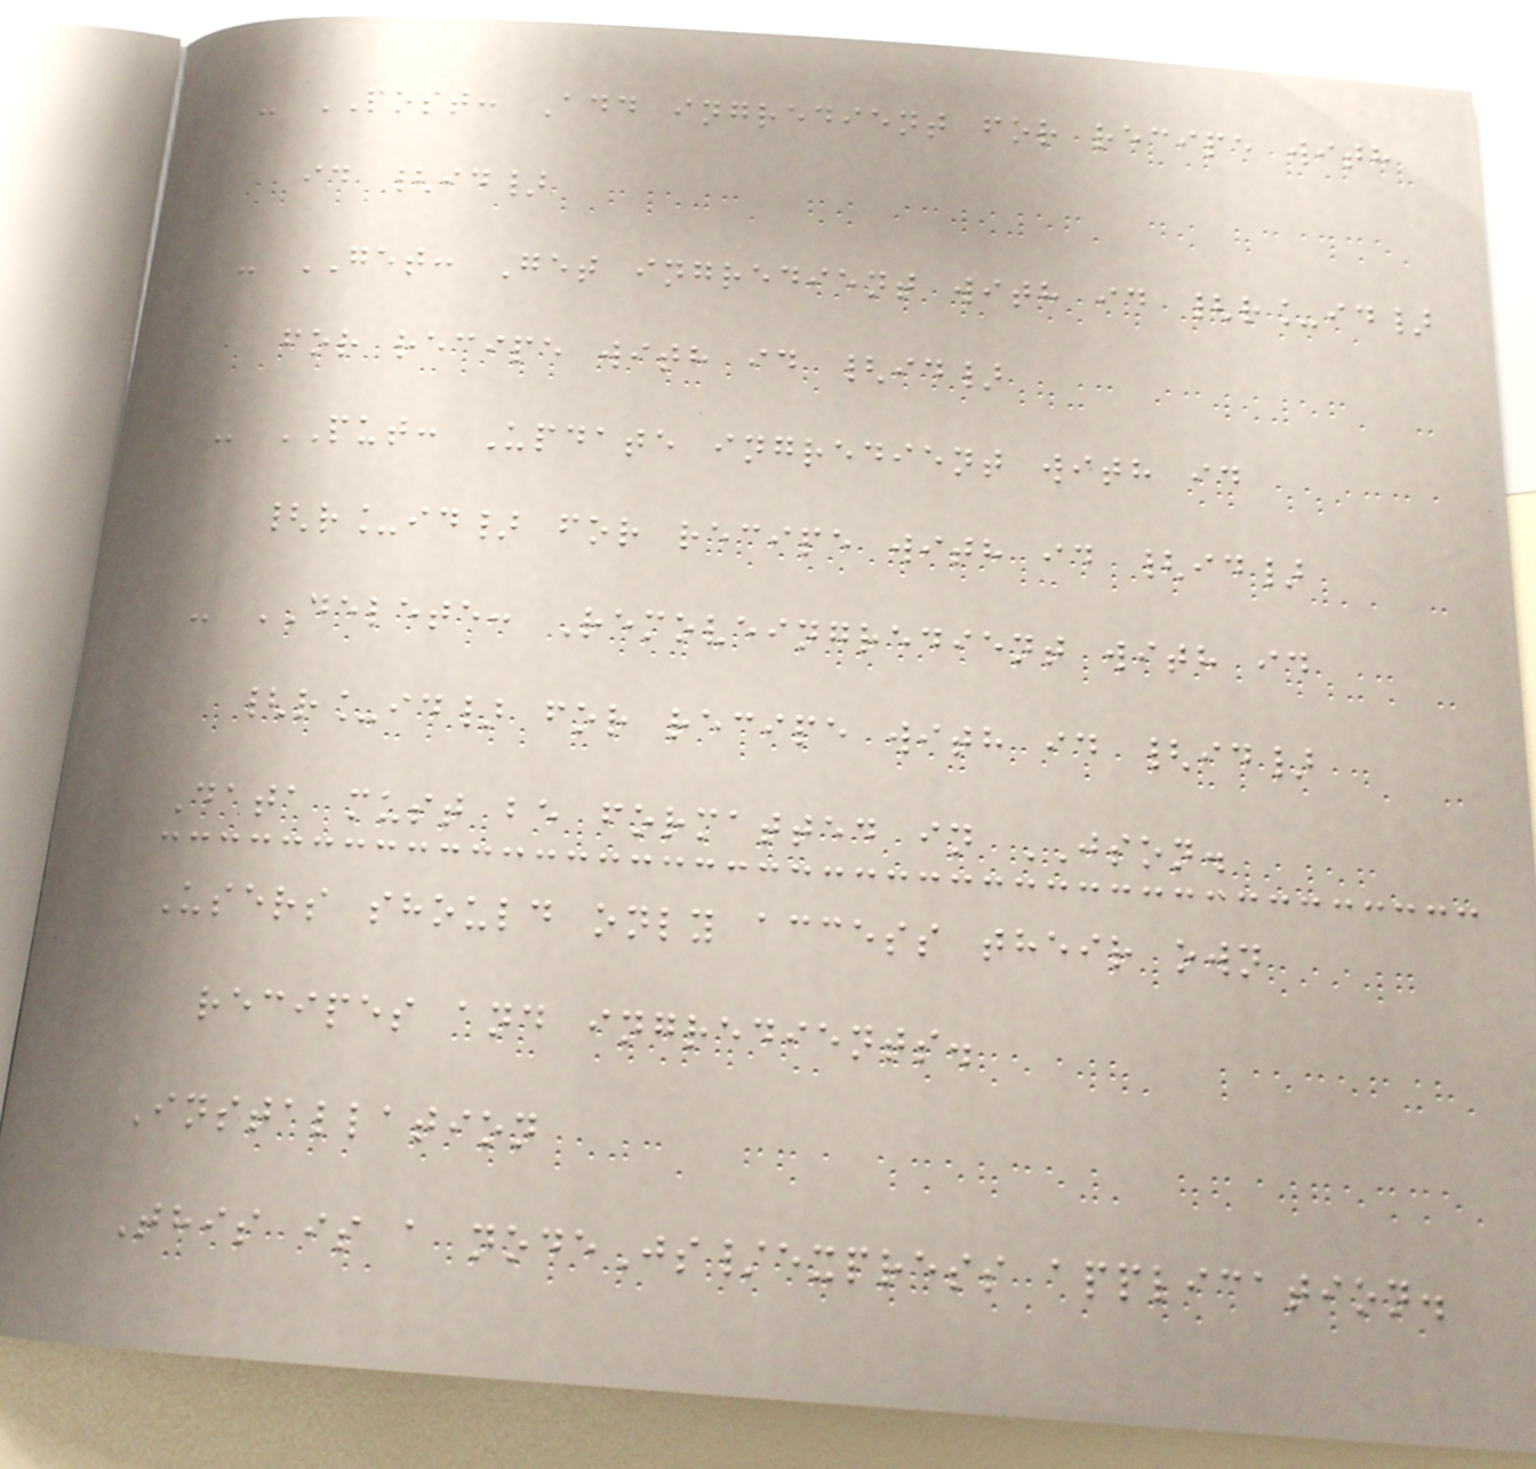- POST: Add ingredient for recipe with
id {id}
- GET: Get ingredient with id {r_id}
for recipe with id {id}
- PUT: Update ingredient with id
{r_id} for recipe with id {id}
- DELETE: Removeingredient with id
{r_id} for recipe with id {id}
Data must be formatted in JSON.
Users should only access their own
recipes and ingredients.
Installation
This is a nodeJs/express application.
